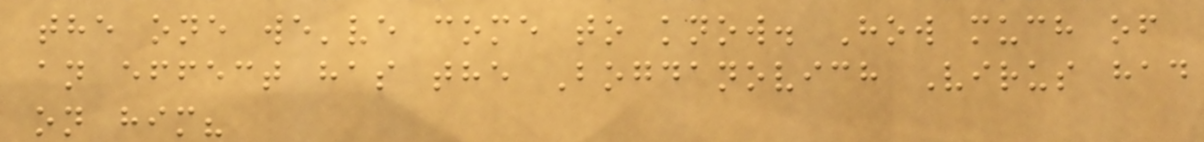the one we've come to know. How much of
an effect has the Bogdanovich Virus had
on him?
